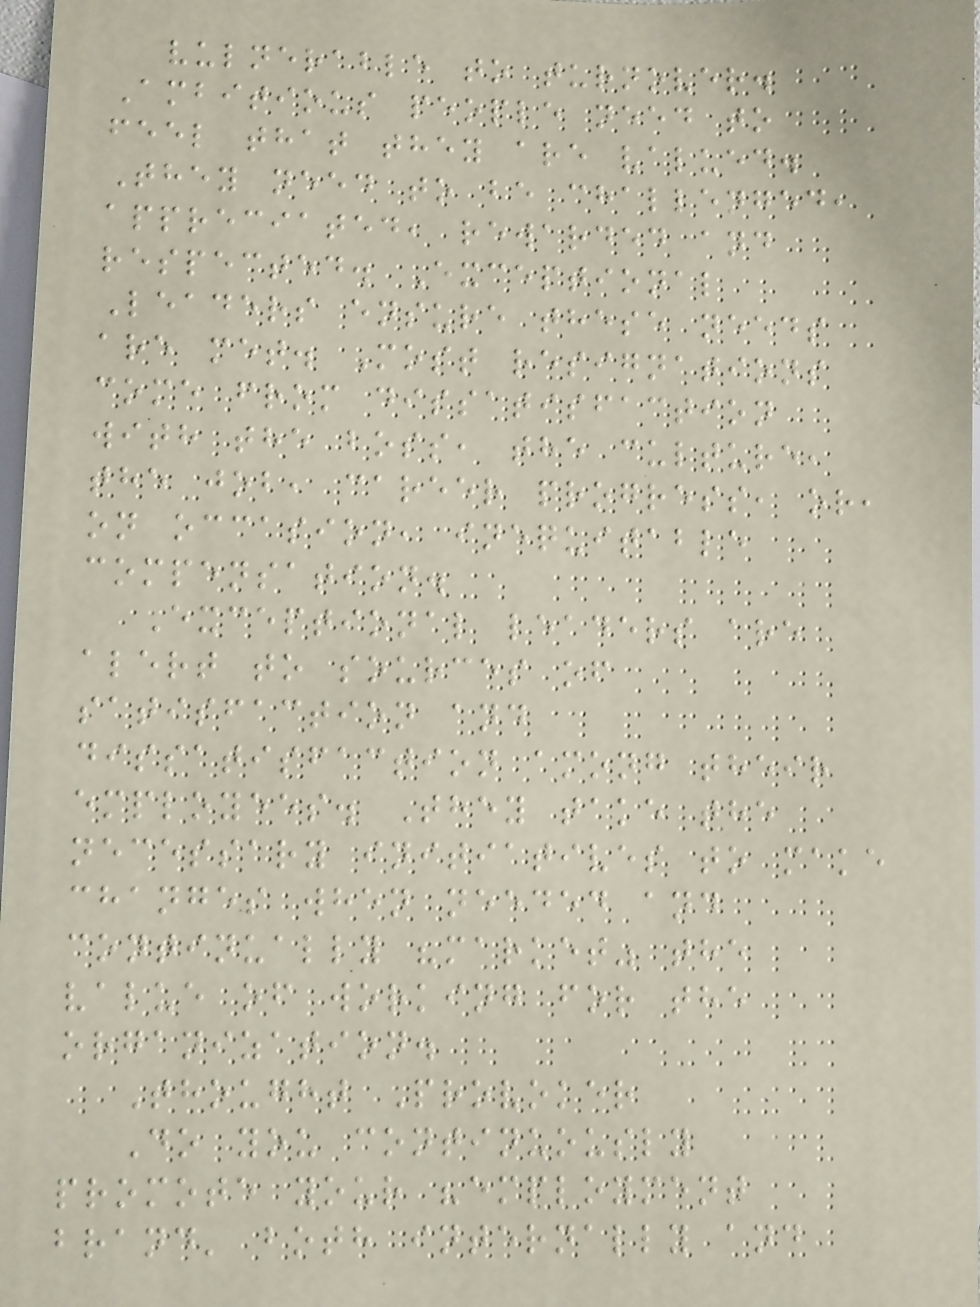vulnerable to turnover.
Ambitious people need to
feel that they are valued.
They need to be challenged,
appreciated, rewarded and
respected. Exceptional
Leaders ensure these needs
are met. Most resignations
come from dissatisfaction
with the boss, the culture,
the job, career progress, or,
on occasion, inequitable
compensation.
Exceptional leaders are
alert to sources of
satisfaction and
dissatisfaction among their
employees. They take the
necessary initiatives to make
changes when needed and
continually "market" the
value of working for the
organization.
Thought Provoker
Do you continuously
promote your "employment
brand' both internally and
